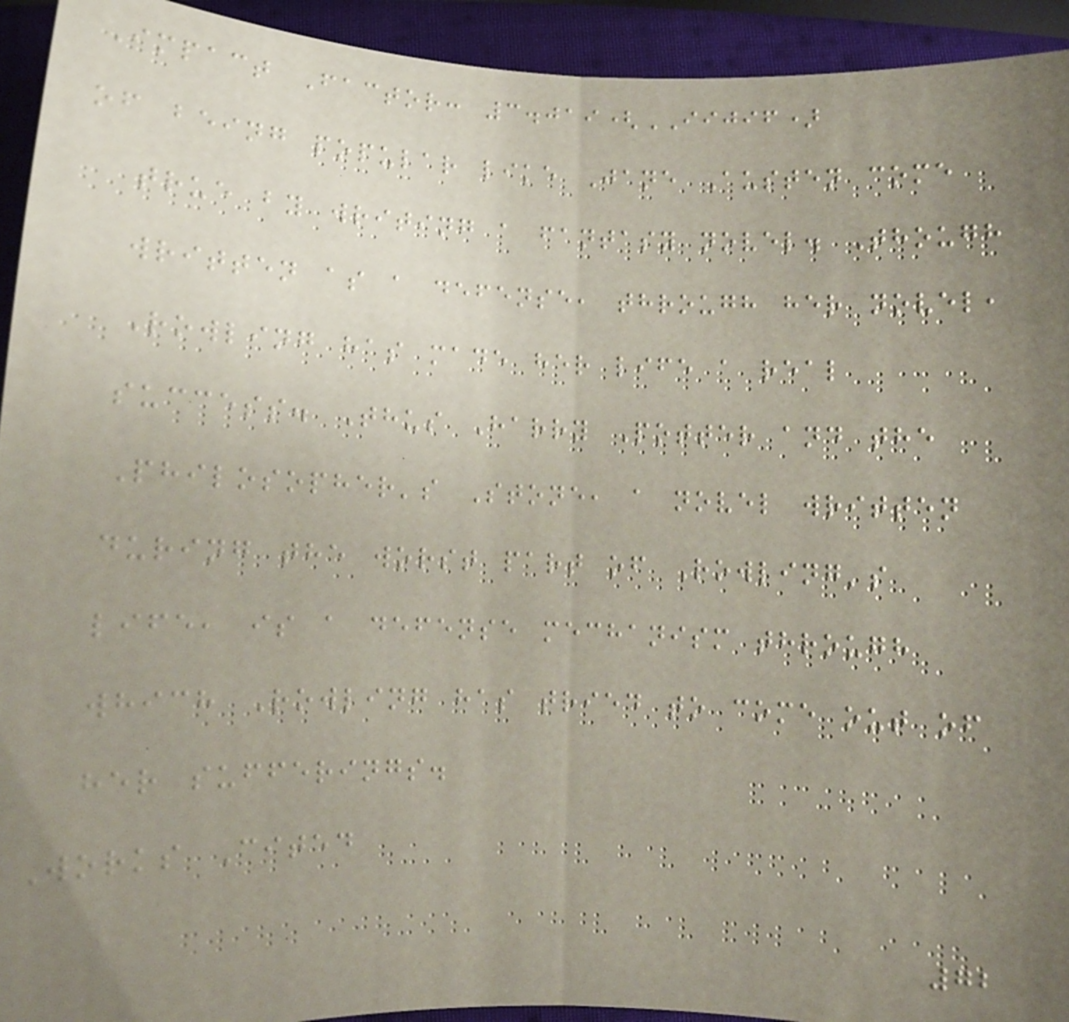Impact Factor: 3.019(IIJIF)
of being popular like Jane Austen come
true by writing a fantasy novel. Though
written as a defense, through her novel,
Rowling has made her life a real
success. Thus Harry Potter and the
Philosopher's Stone, a novel written
during the worst part of Rowling's
life, is a defense mechanism through
which Rowling has tried to come out of
her sufferings.
Works Cited
72
